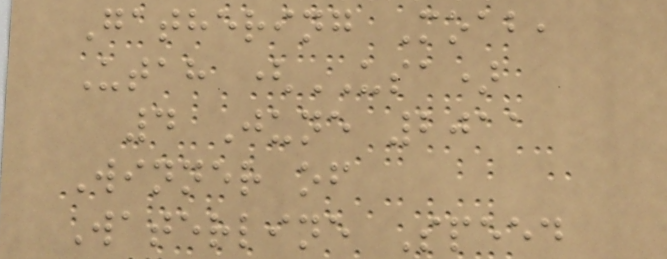Gathering Moab,
Utah (USA)
4 June 2011
Winner of
Waterline Speed
